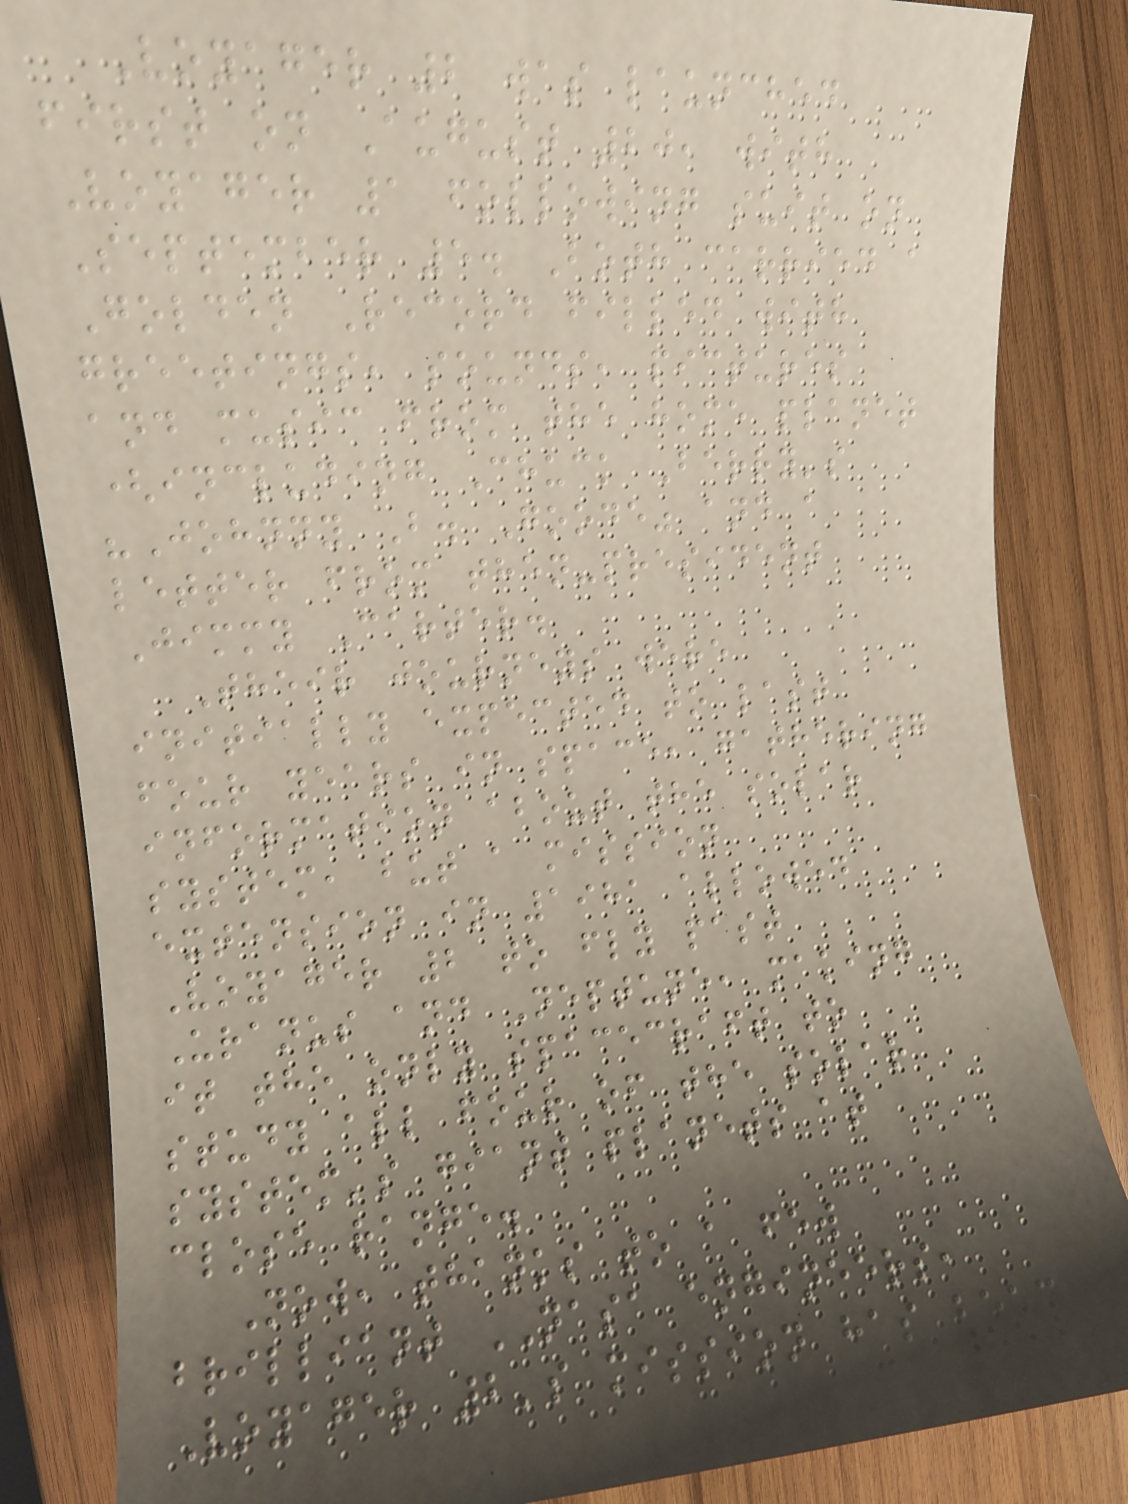Voyager 2 was launched
first on August 20, with
Voyager 1 following suit on
September 5. Both carried a
Golden Record filled with
greetings, sounds, pictures
and music from the home planet
(including Chuck Berry's
"Johnny B. Goode" and a
letter from then-president
Jimmy Carter.
Their journeys were
initially expected to last
four years in space, gathering
information about the solar
system, but a mission
extension in 1981 allowed
Voyager 2 to fly past
Uranus and Neptune, making
it the only spacecraft to
study all four of the solar
system's giant planets at
close range.
Now, thanks to a few
brilliant NASA engineers,
Voyager 2's mission has been
